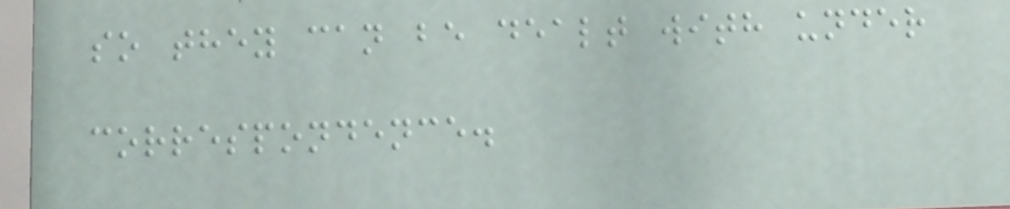so they can be dealt with under
correspondence.
